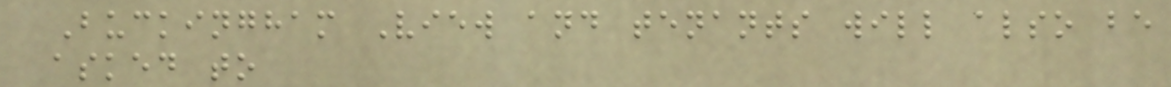Buckingham View and tenants will also be
asked to
